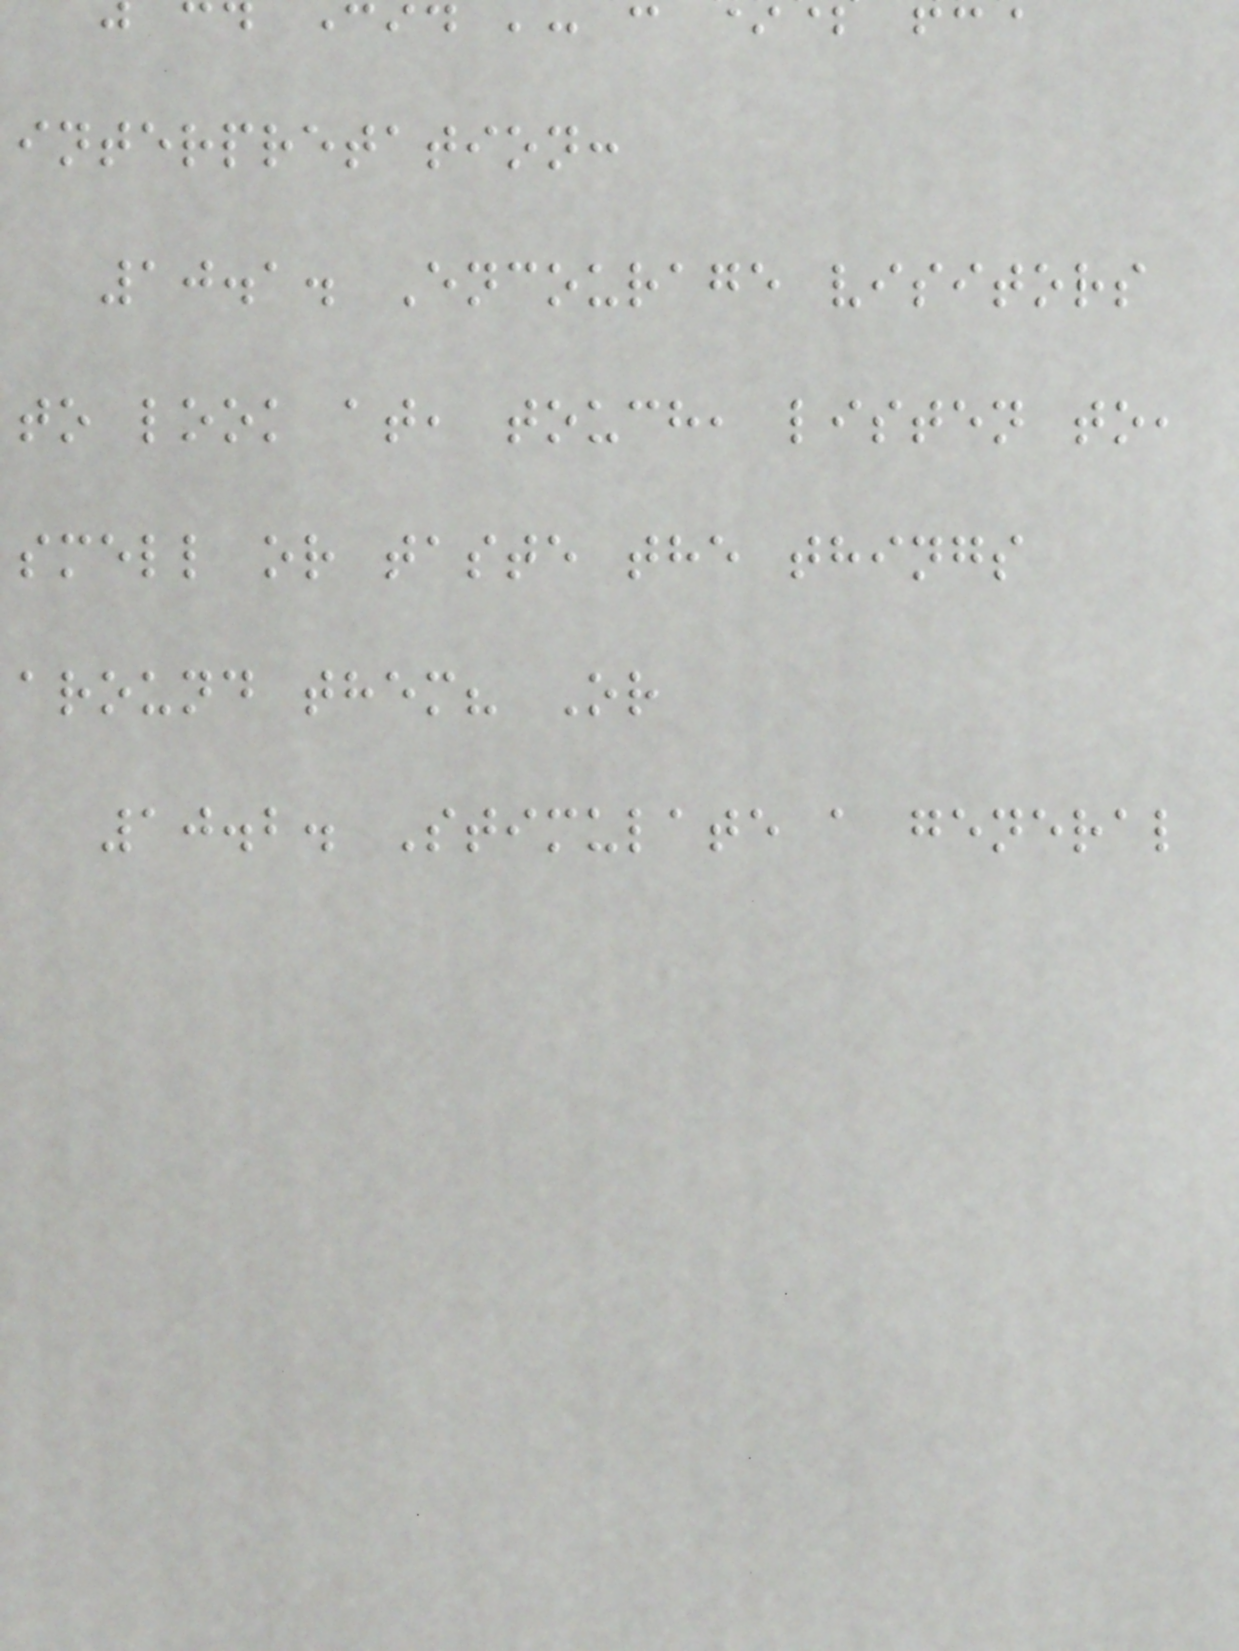interpretation:
10.1. Encourage visitors
to look at, touch, listen to,
smell or taste the things
around them? Or
10.2. Stimulate a general
